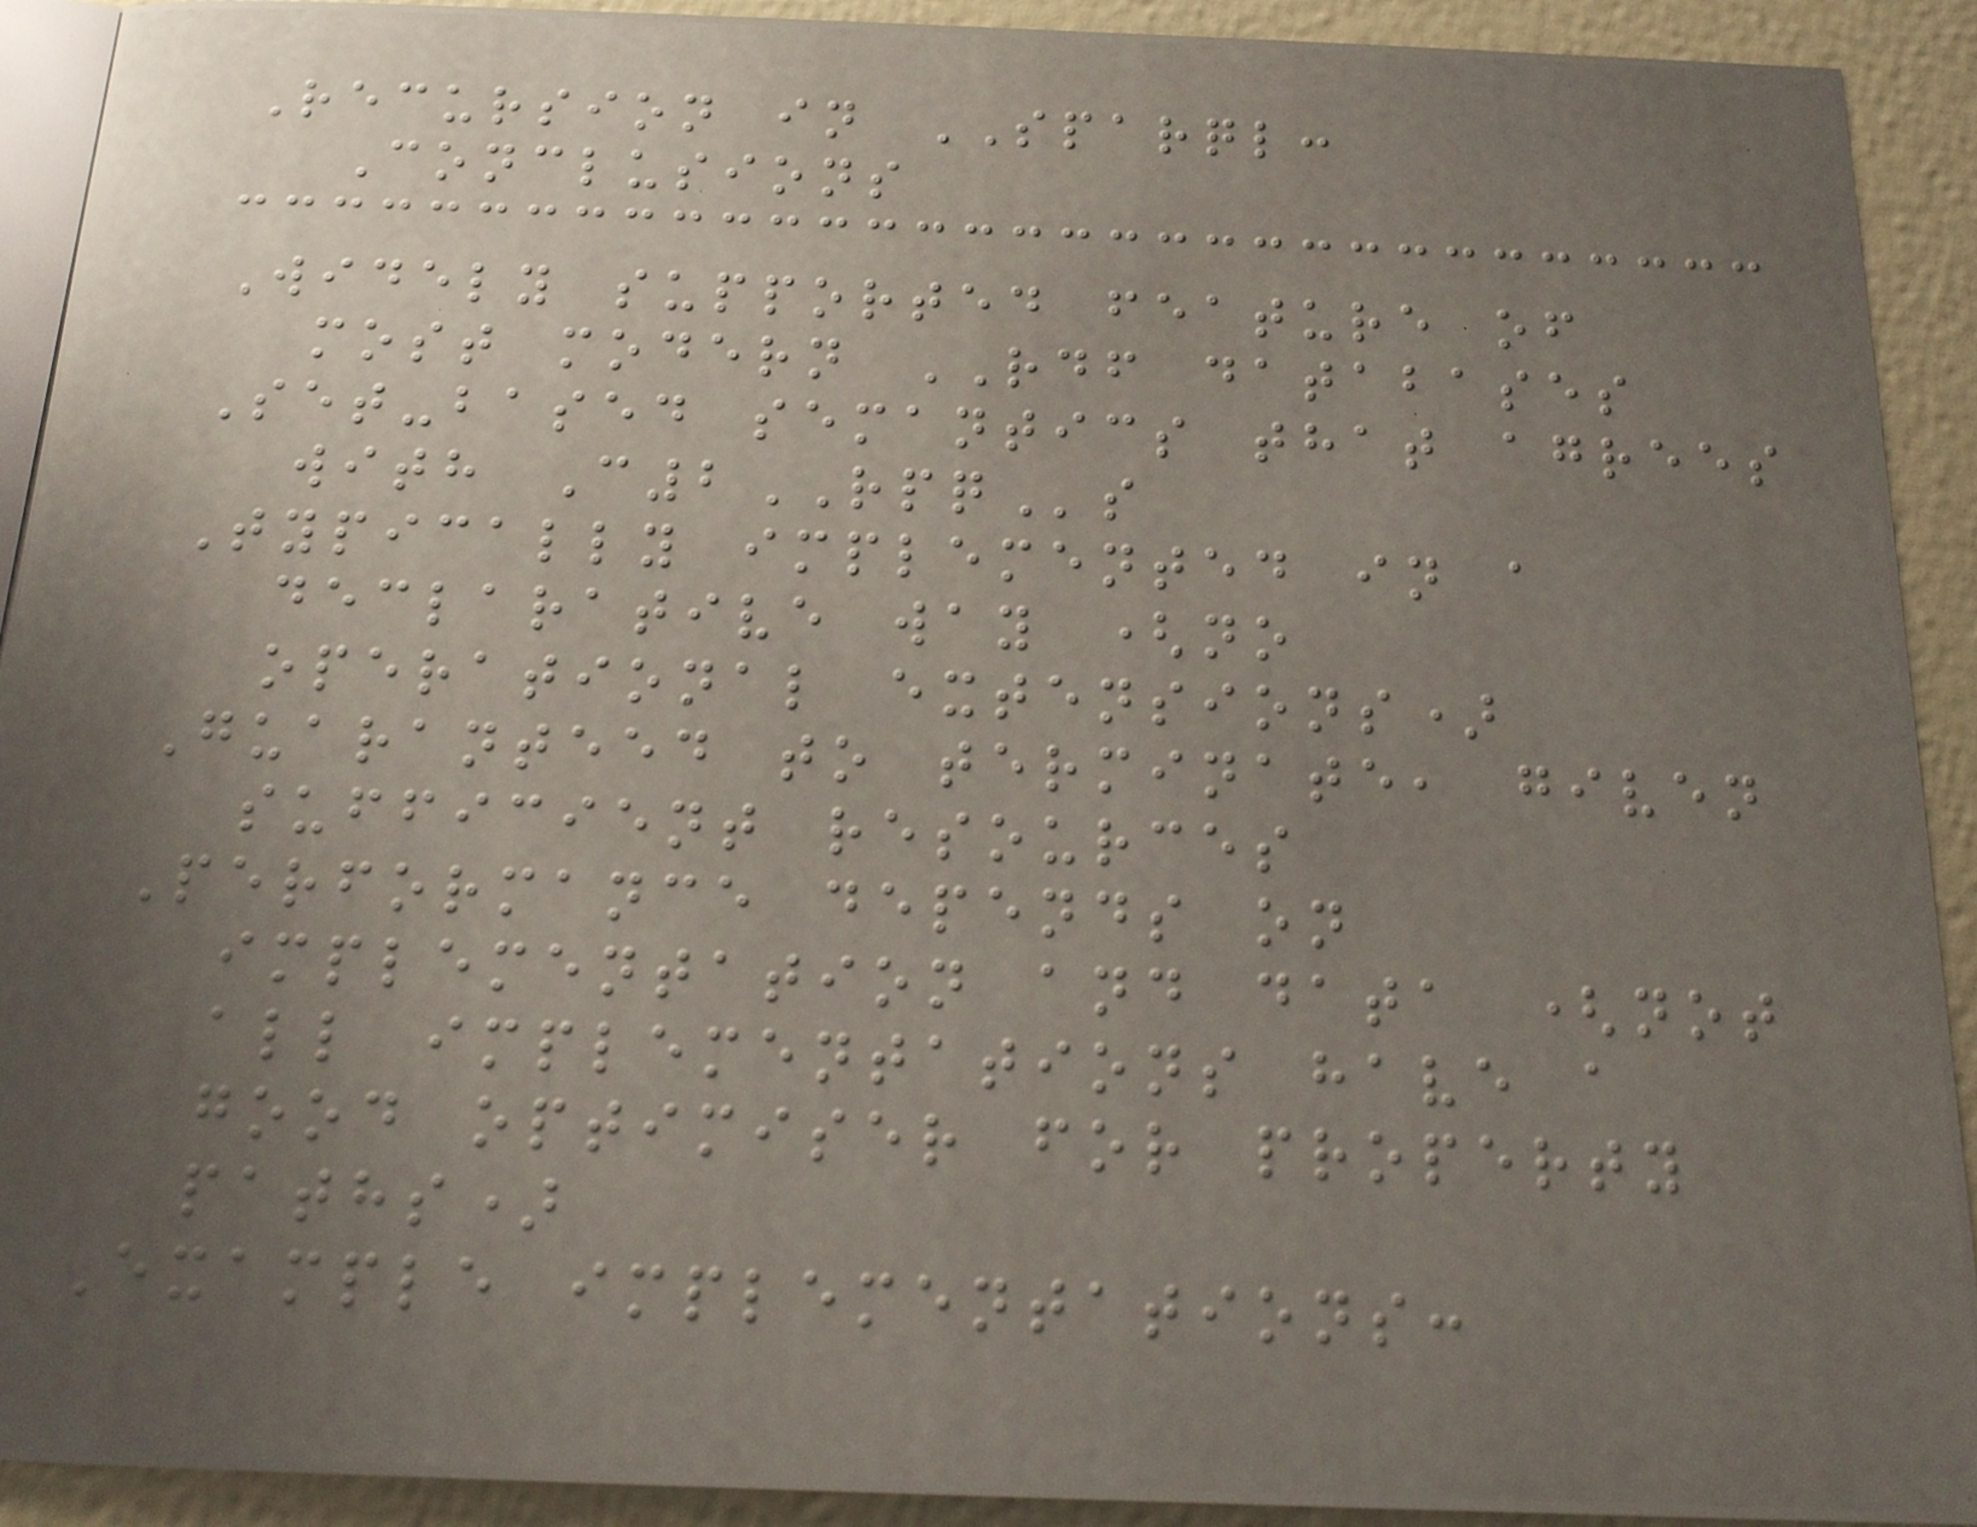Recursion in SPARQL:
Conclusions
Widely supported feature of
most modern RDF databases
Set-based semantics that agrees
with C2RPQs
Typically implemented in a
declarative way (no
operational extensions)
Guaranteed to terminate, given
sufficient resources
Performance depends on
implementation and data (not
all implementations have a
good optimiser for property
paths)
Example implementations:
